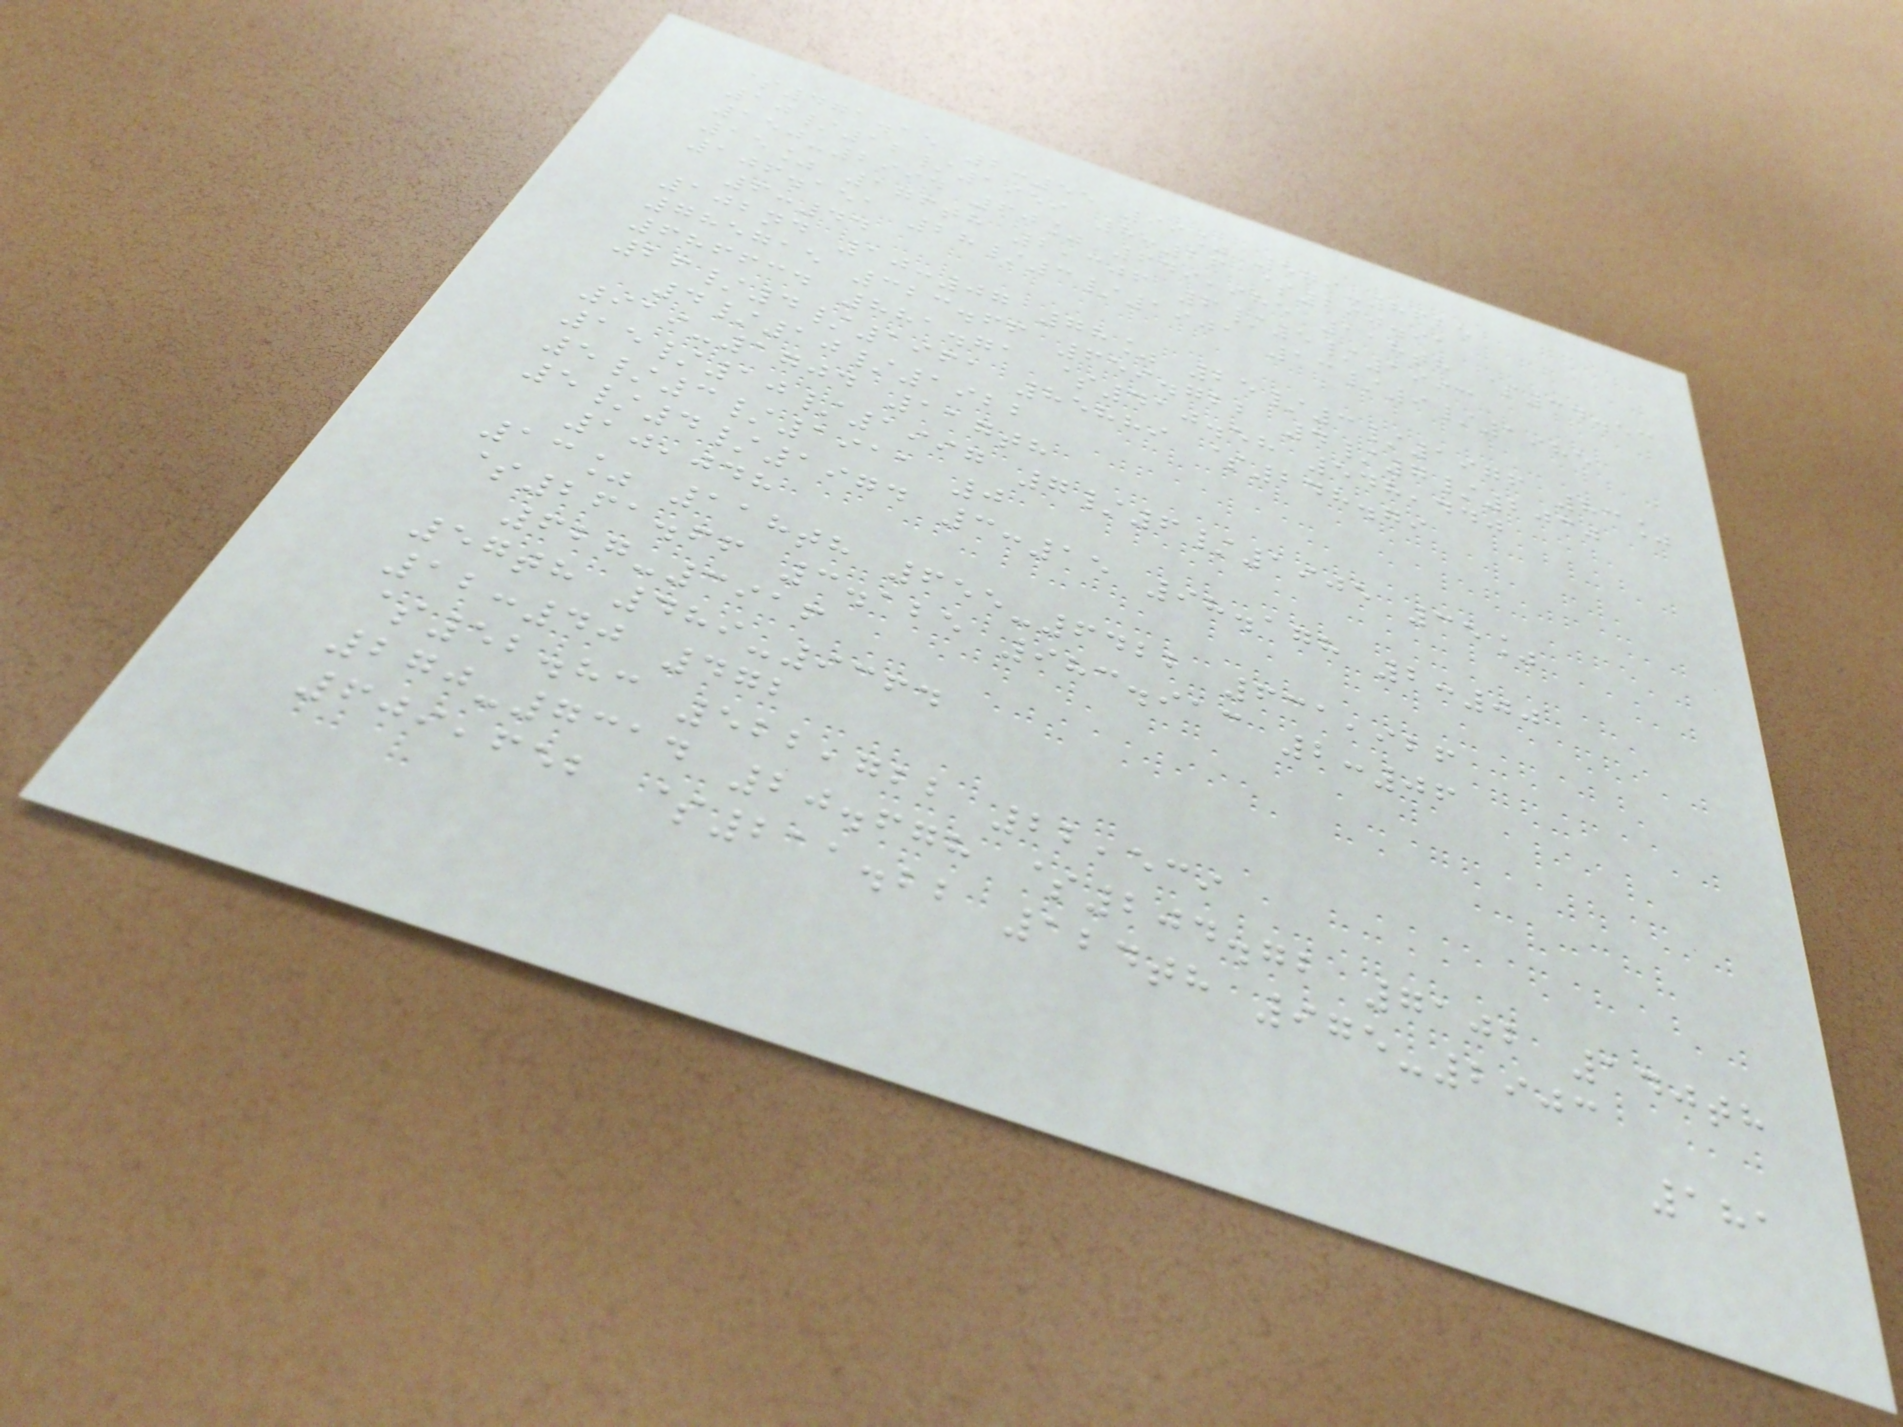$471.15 2:55 99% 579-8625
10/12/1959 8:26 $290.91
150-2994 60% 649,985 118th $34.53
15% 176th 2,306 6/5/1993
106.151 28/3/1901 13/9/1985
6:44
102nd 10:07 78% 25/3/1976 83%
785715 323.66 659.722 4/7/2030
686634 881.71 $410.58 548,440
26/4/1961 85889 $248.79
4/10/1922
919-1704 117th
15/10/1997 7/6/1905 35%
5/3/1911 0
5/4/1974 3:15 98.178 2:00
10,048
13% 118th 655-6422 631,926
$261.66 3.125 983.913 2:06
627-3916
57th 489-9364
12:40 472
$52.83 522,722 22,539
270-7314 20.678 $204.72 7102 140th
609,652 $211.22 124th 975-2903
181
